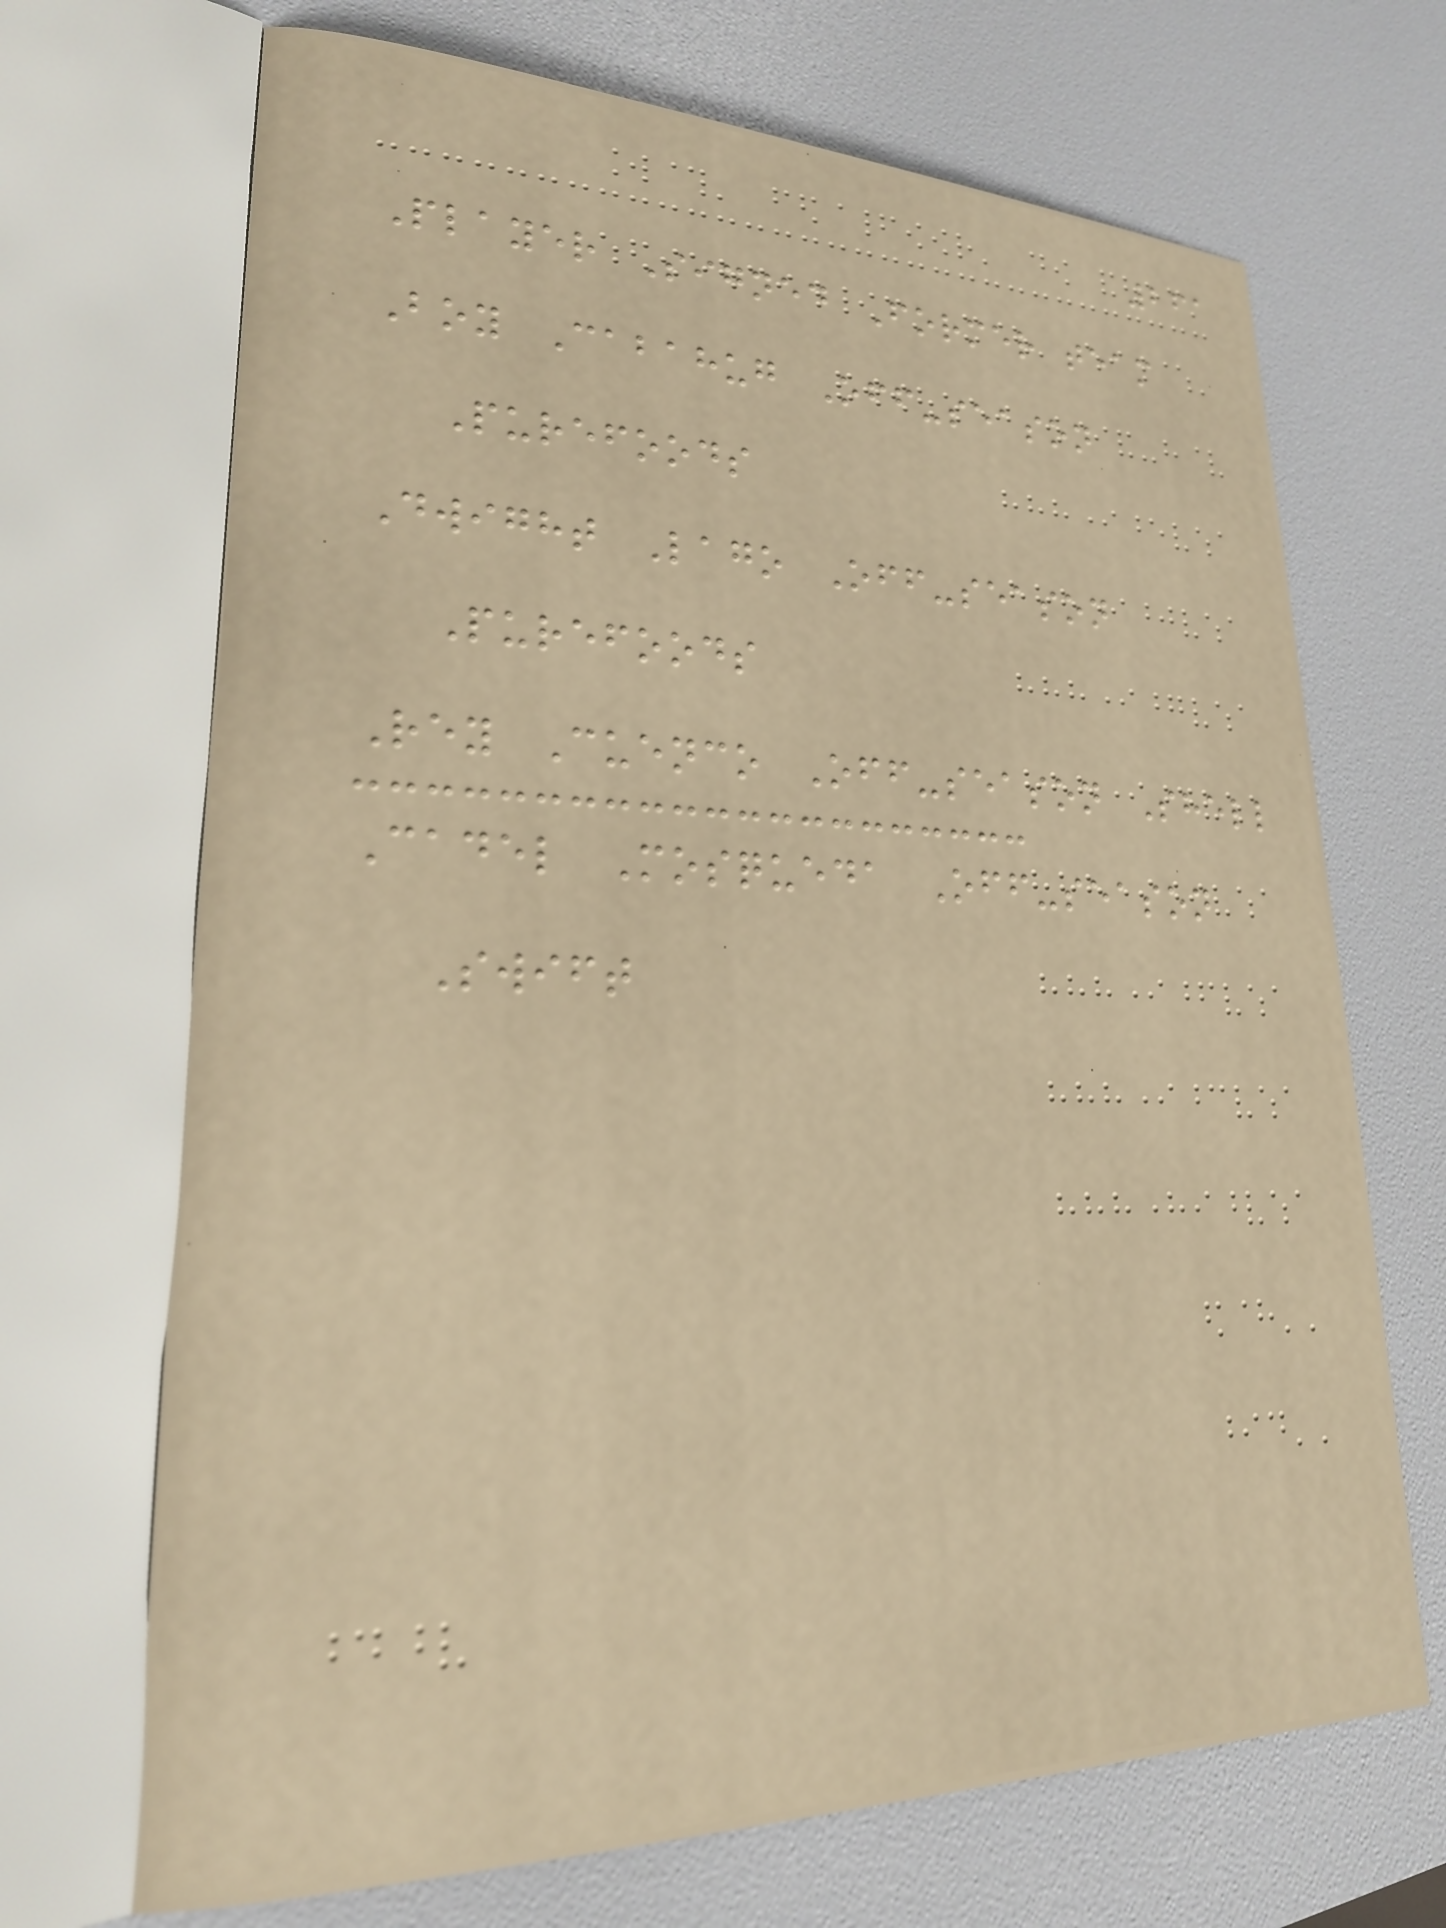261
Player Signed Former team
Boy Cabahug Off-season
Purefoods
Dwight Lago Off-season
Purefoods
Rey Cuenco Off-season Shell
Cadel Mosqueda Off-season
Swift
